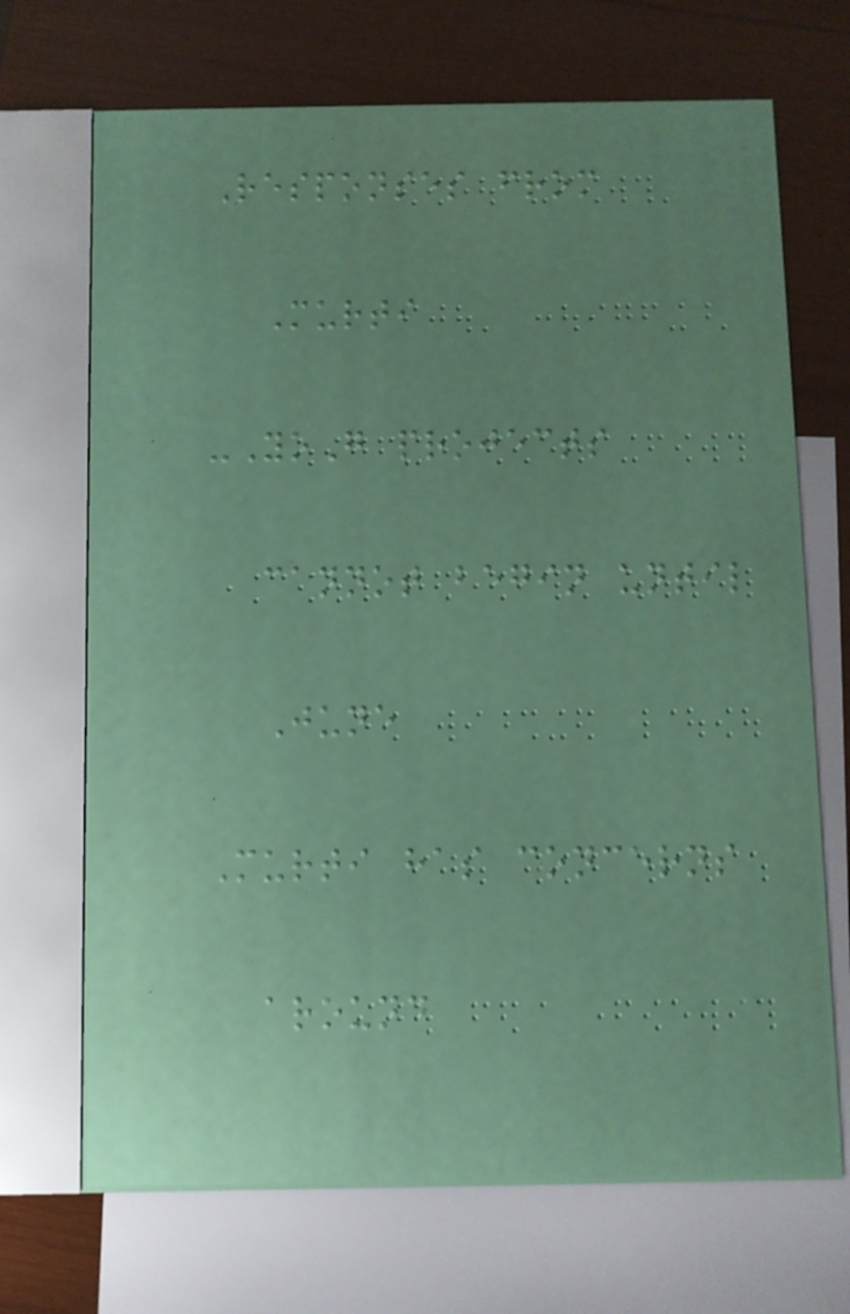Responses from
Murti
-YoG projects
cannot begin until
June
Murti has concerns
around
